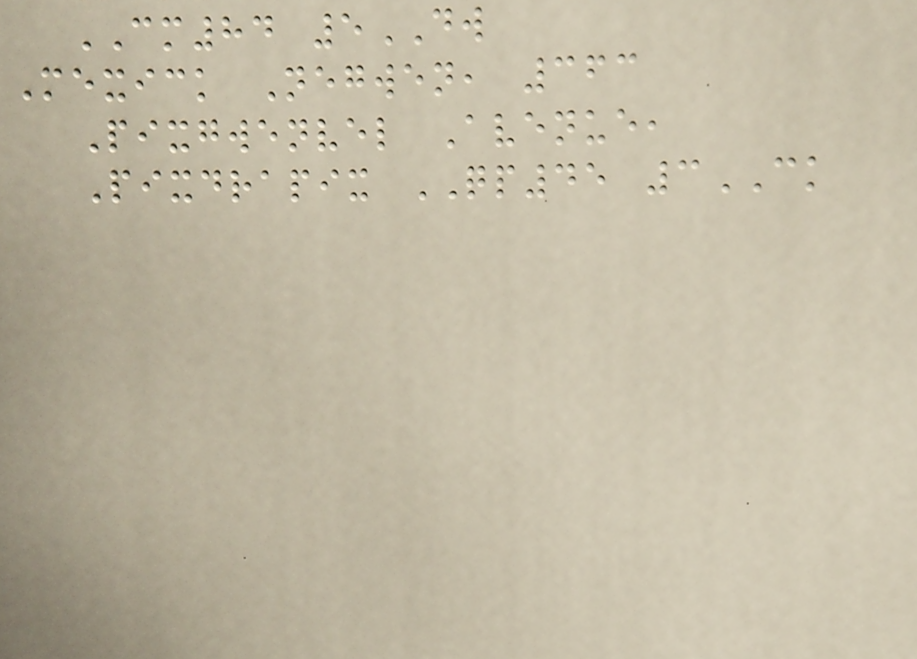CM84 5DW
Mexick Negwen, 363
Pixgwenvel Avenue,
Pixdrapix QP45 3CK
